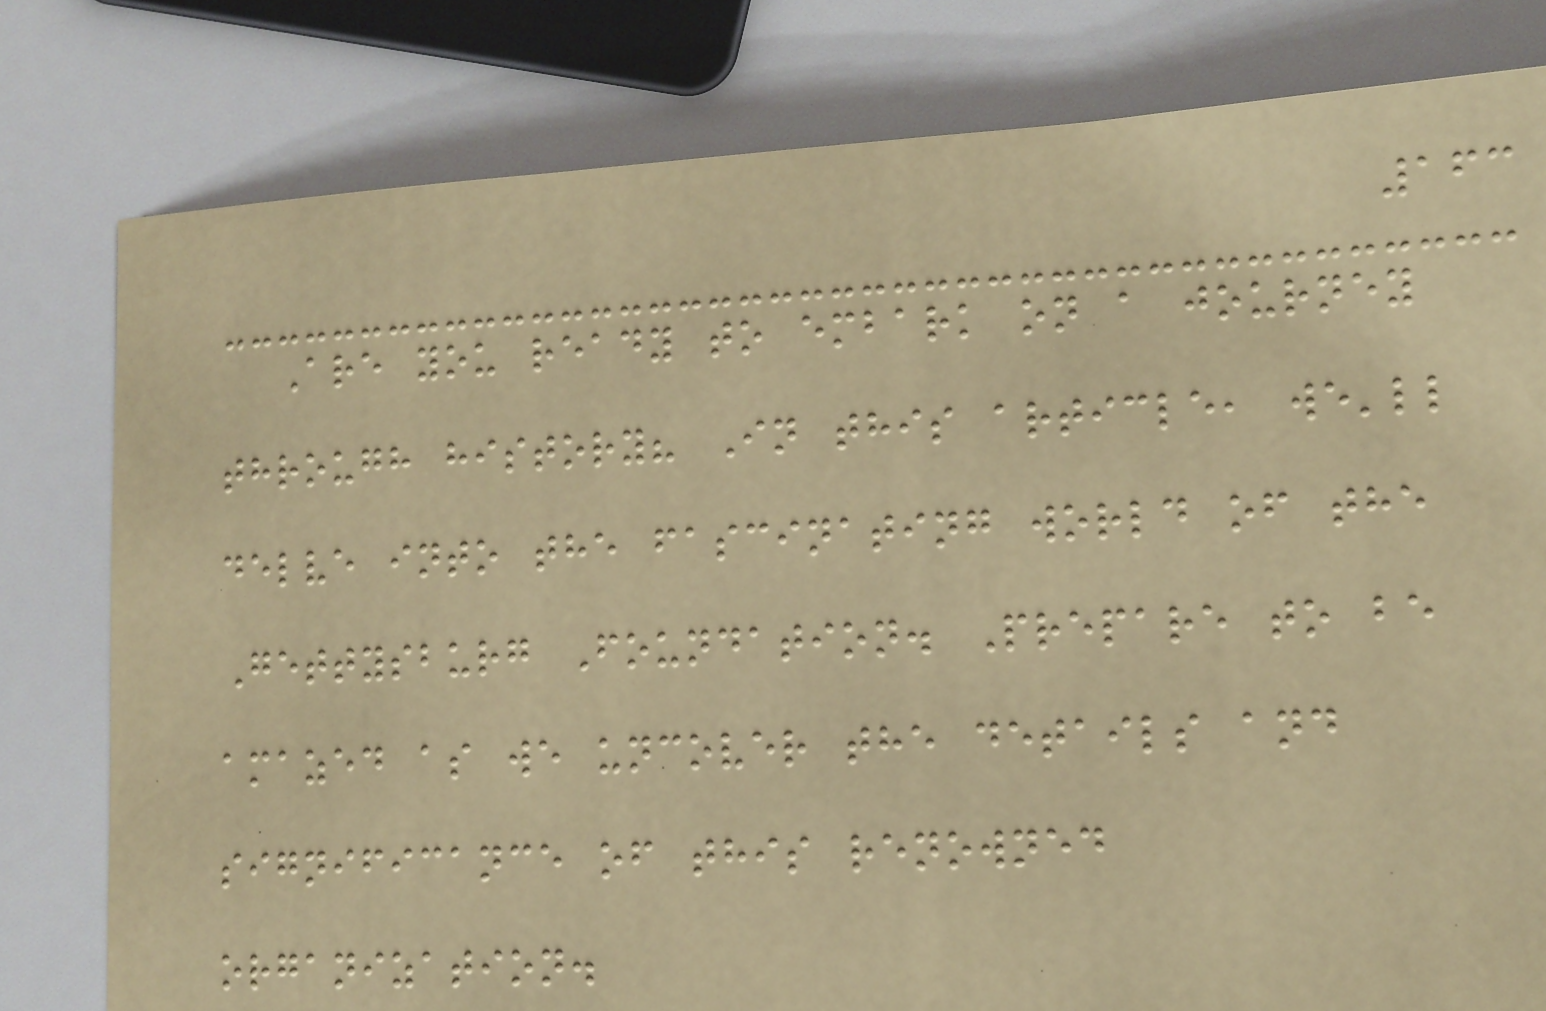163
Are you ready to embark on a journey
through history? In this article, we'll
delve into the fascinating world of the
Gettysburg Foundation. Prepare to be
amazed as we uncover the details and
significance of this renowned
organization.
